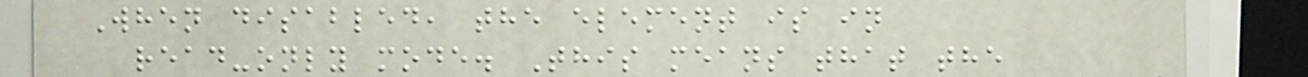When disabled, the element is in
read-only mode. This means that the
